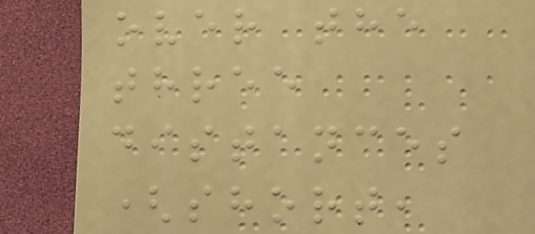over the
three
distances
(short,
